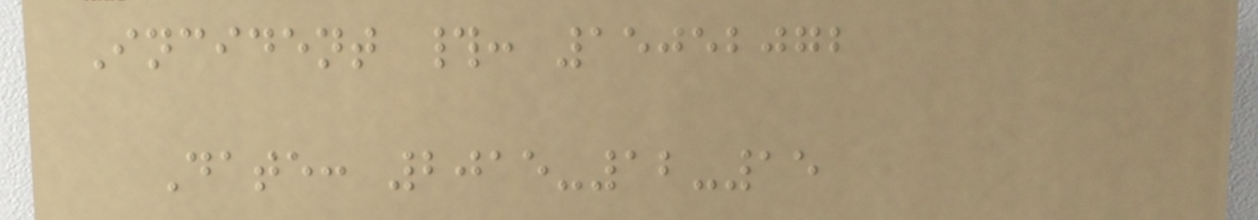Incident #: 15052072
Date: 2015-12-15
